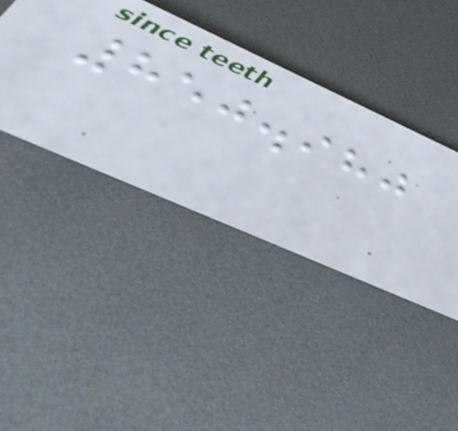850.980
